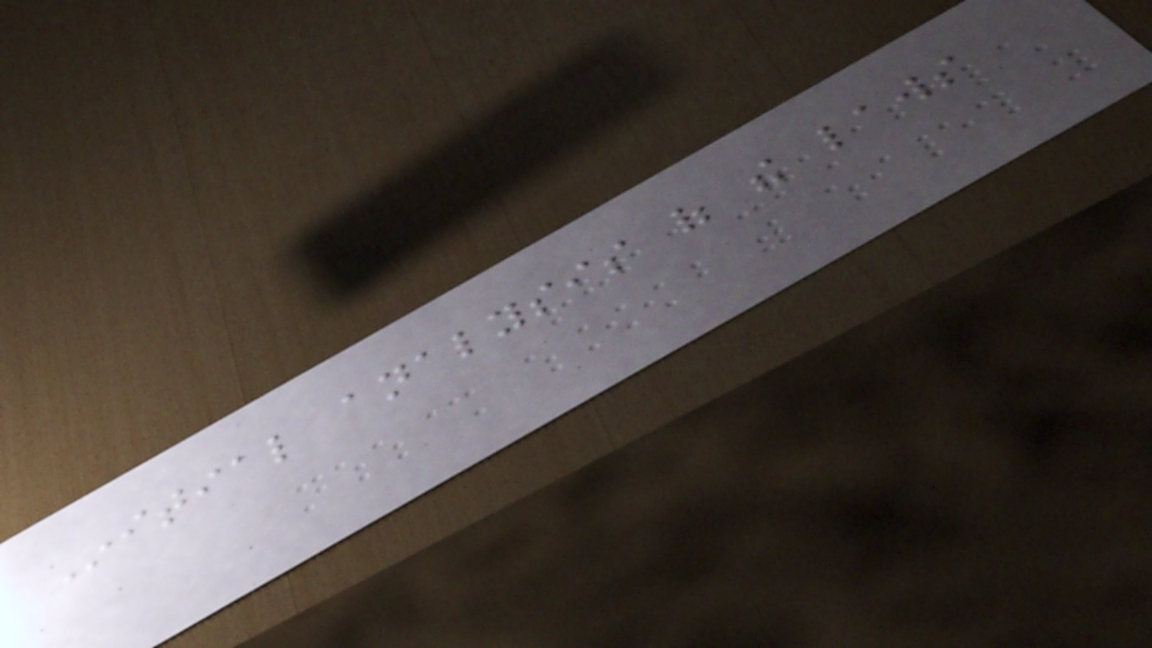Initial analysis of the laws
